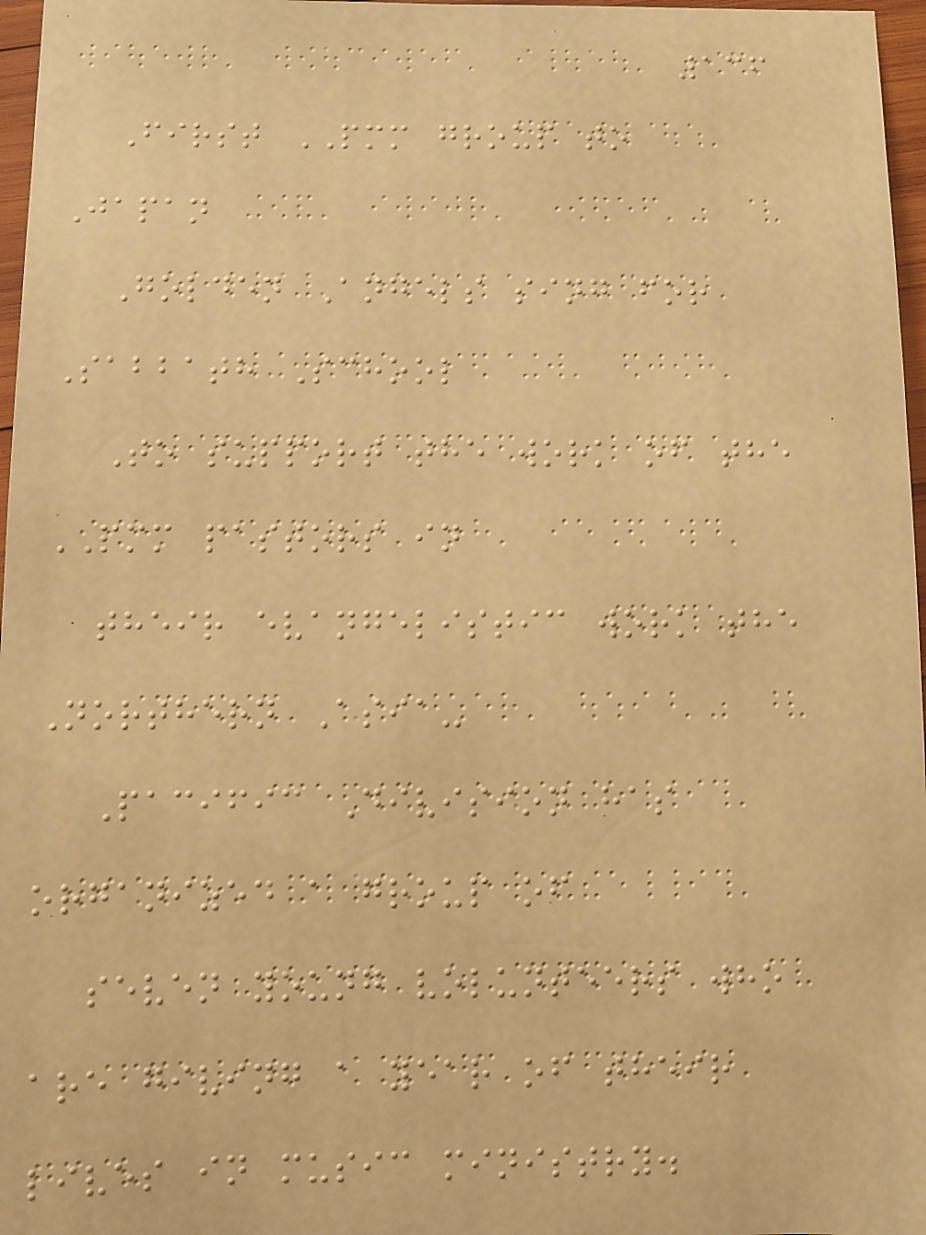136
First PMM group to
Japan
Golden Angels sing for
Sabbath School
To support the work of the
PMM pastors in
their evangelistic work the
Northern Asia-
Pacific Division has
organized a group of
seven young volunteers who
are giving a year of their
lives in music ministry.
